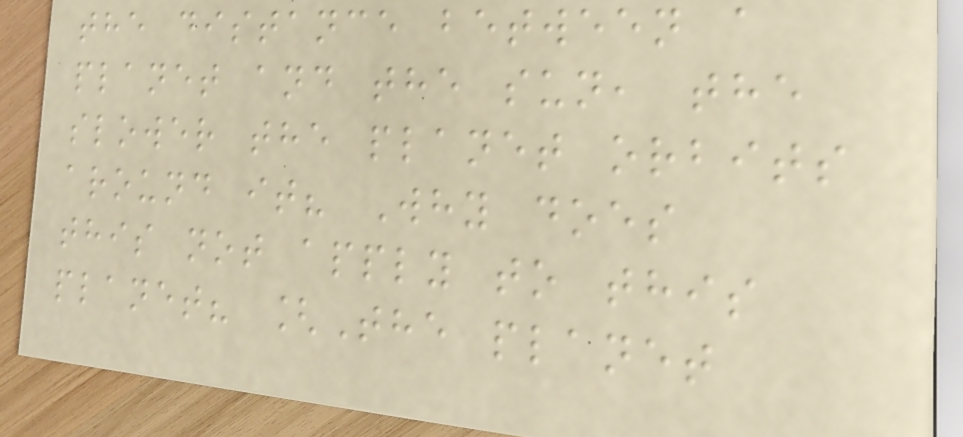the distance between a
planet and the sun, the
slower the planet orbits
around it? Why does
this not apply to this
planet? [The planet
